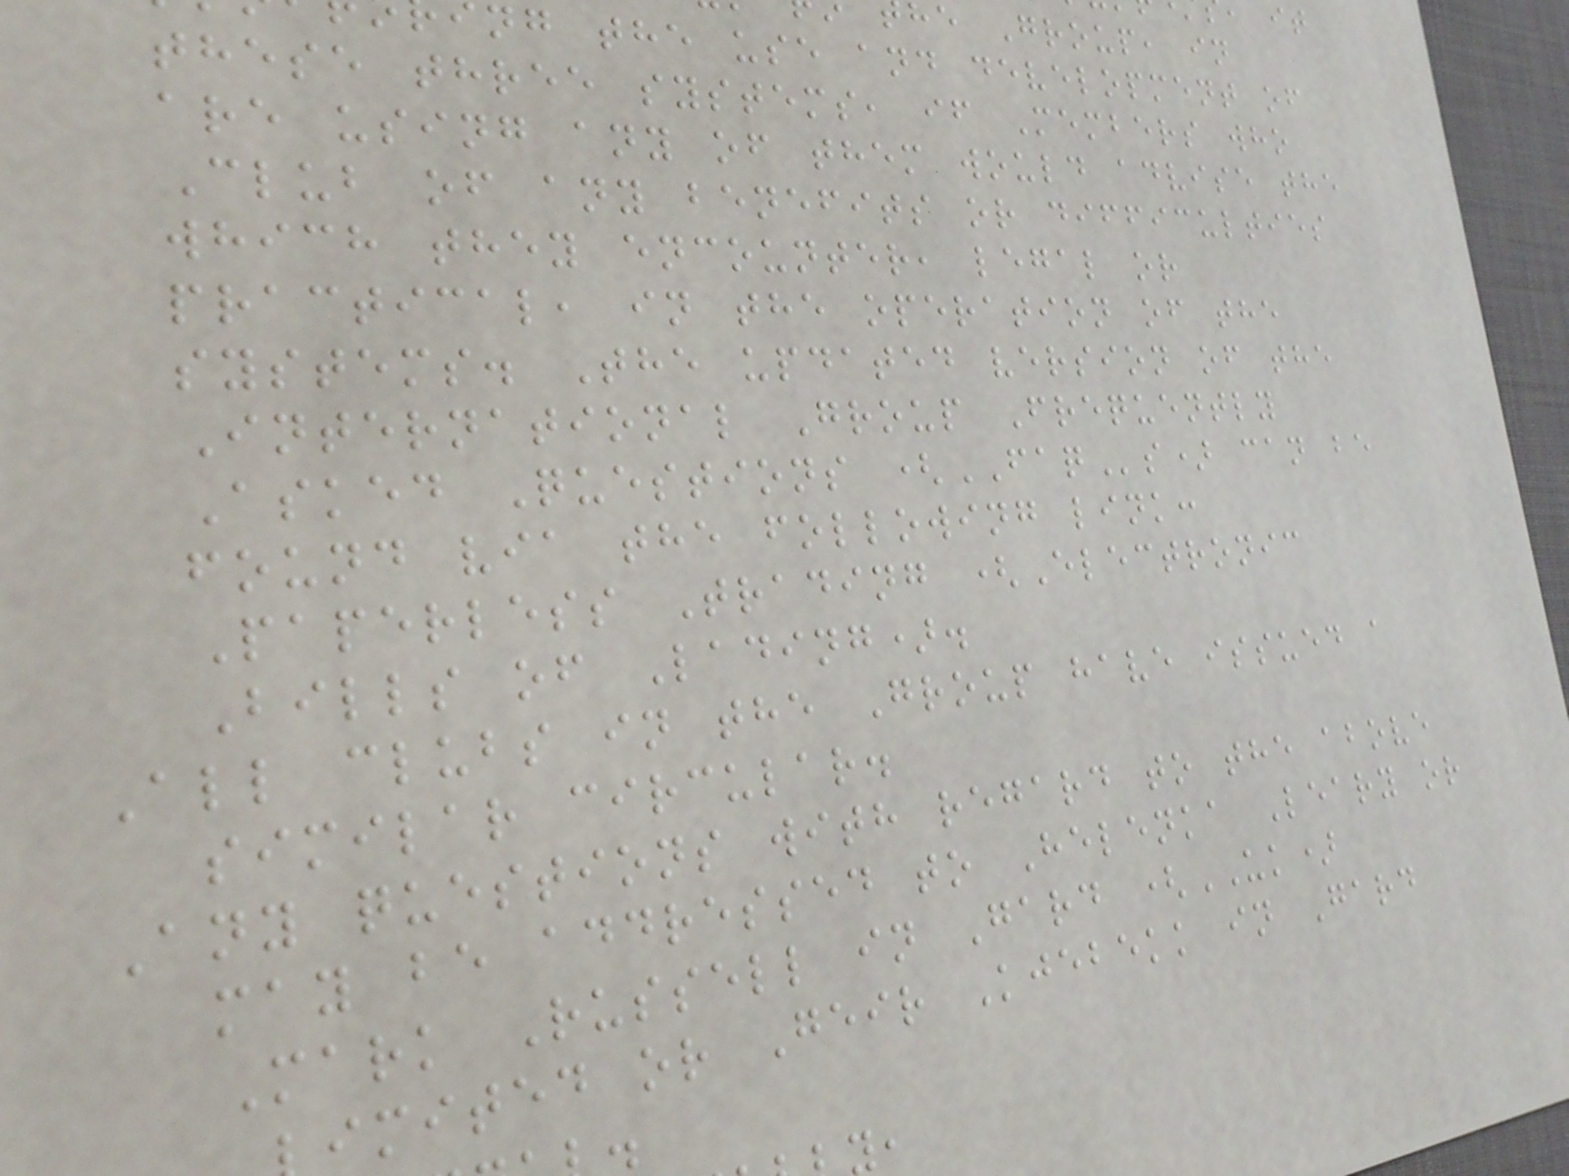he Group, in
ng the use and development of
these three systems, if Members who
are using any of them would advise the
Club of any benefits or difficulties
which they encounter, legal or
practical, in the operation of the
systems. The updated version of the
International Group Frequently
Asked Questions (FAQs) can be
found via the following link:
Paperless Trading (Electronic
Bills of Lading).
All clubs in the Group have issued a
similar circular.
Any questions with regard to the above
may be addressed to Helenka Leary or
Mark Russell in Gard (UK)
imited or Geir Kjebekk in Gard
